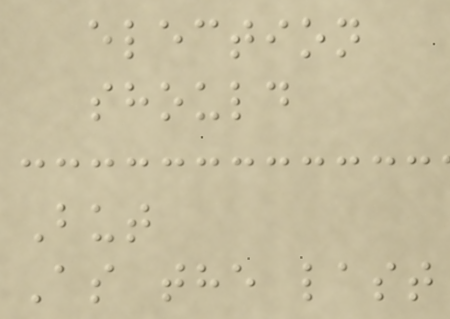election
should
But
As the last
